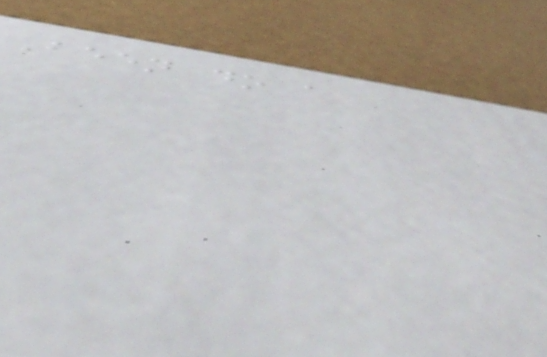Been do a
